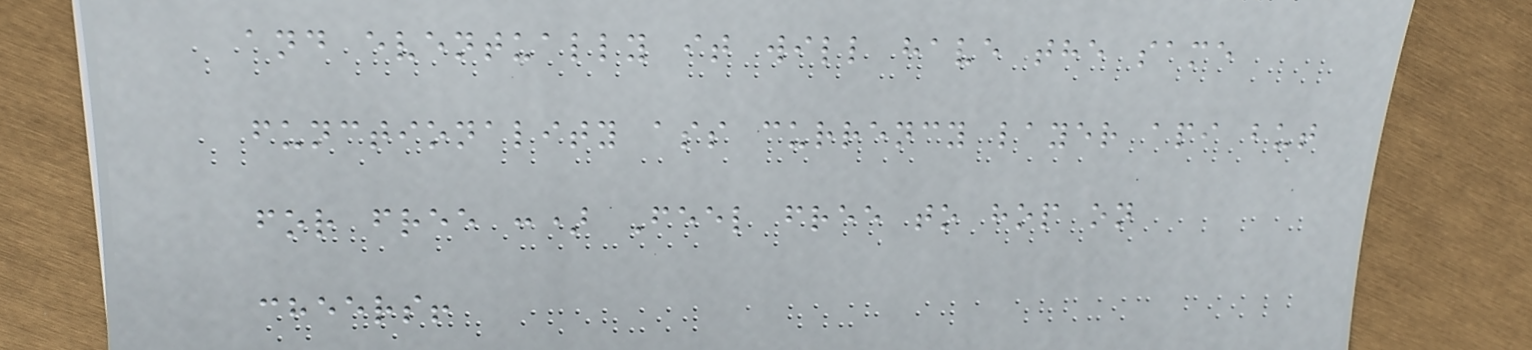and eventually it will have the same
functionality ass currency layer api but
for free :) Feel free to hop on
cheers!
